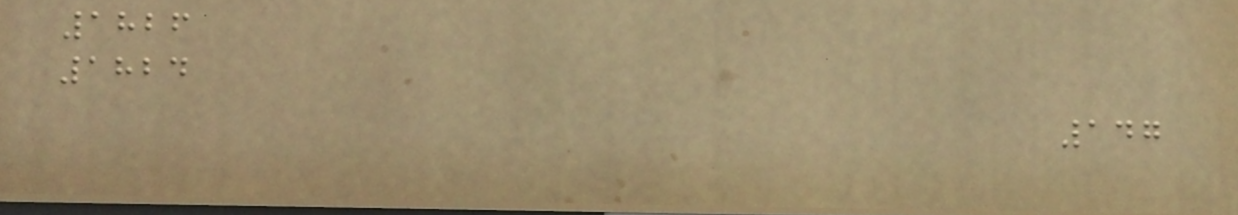1826
1824
147
